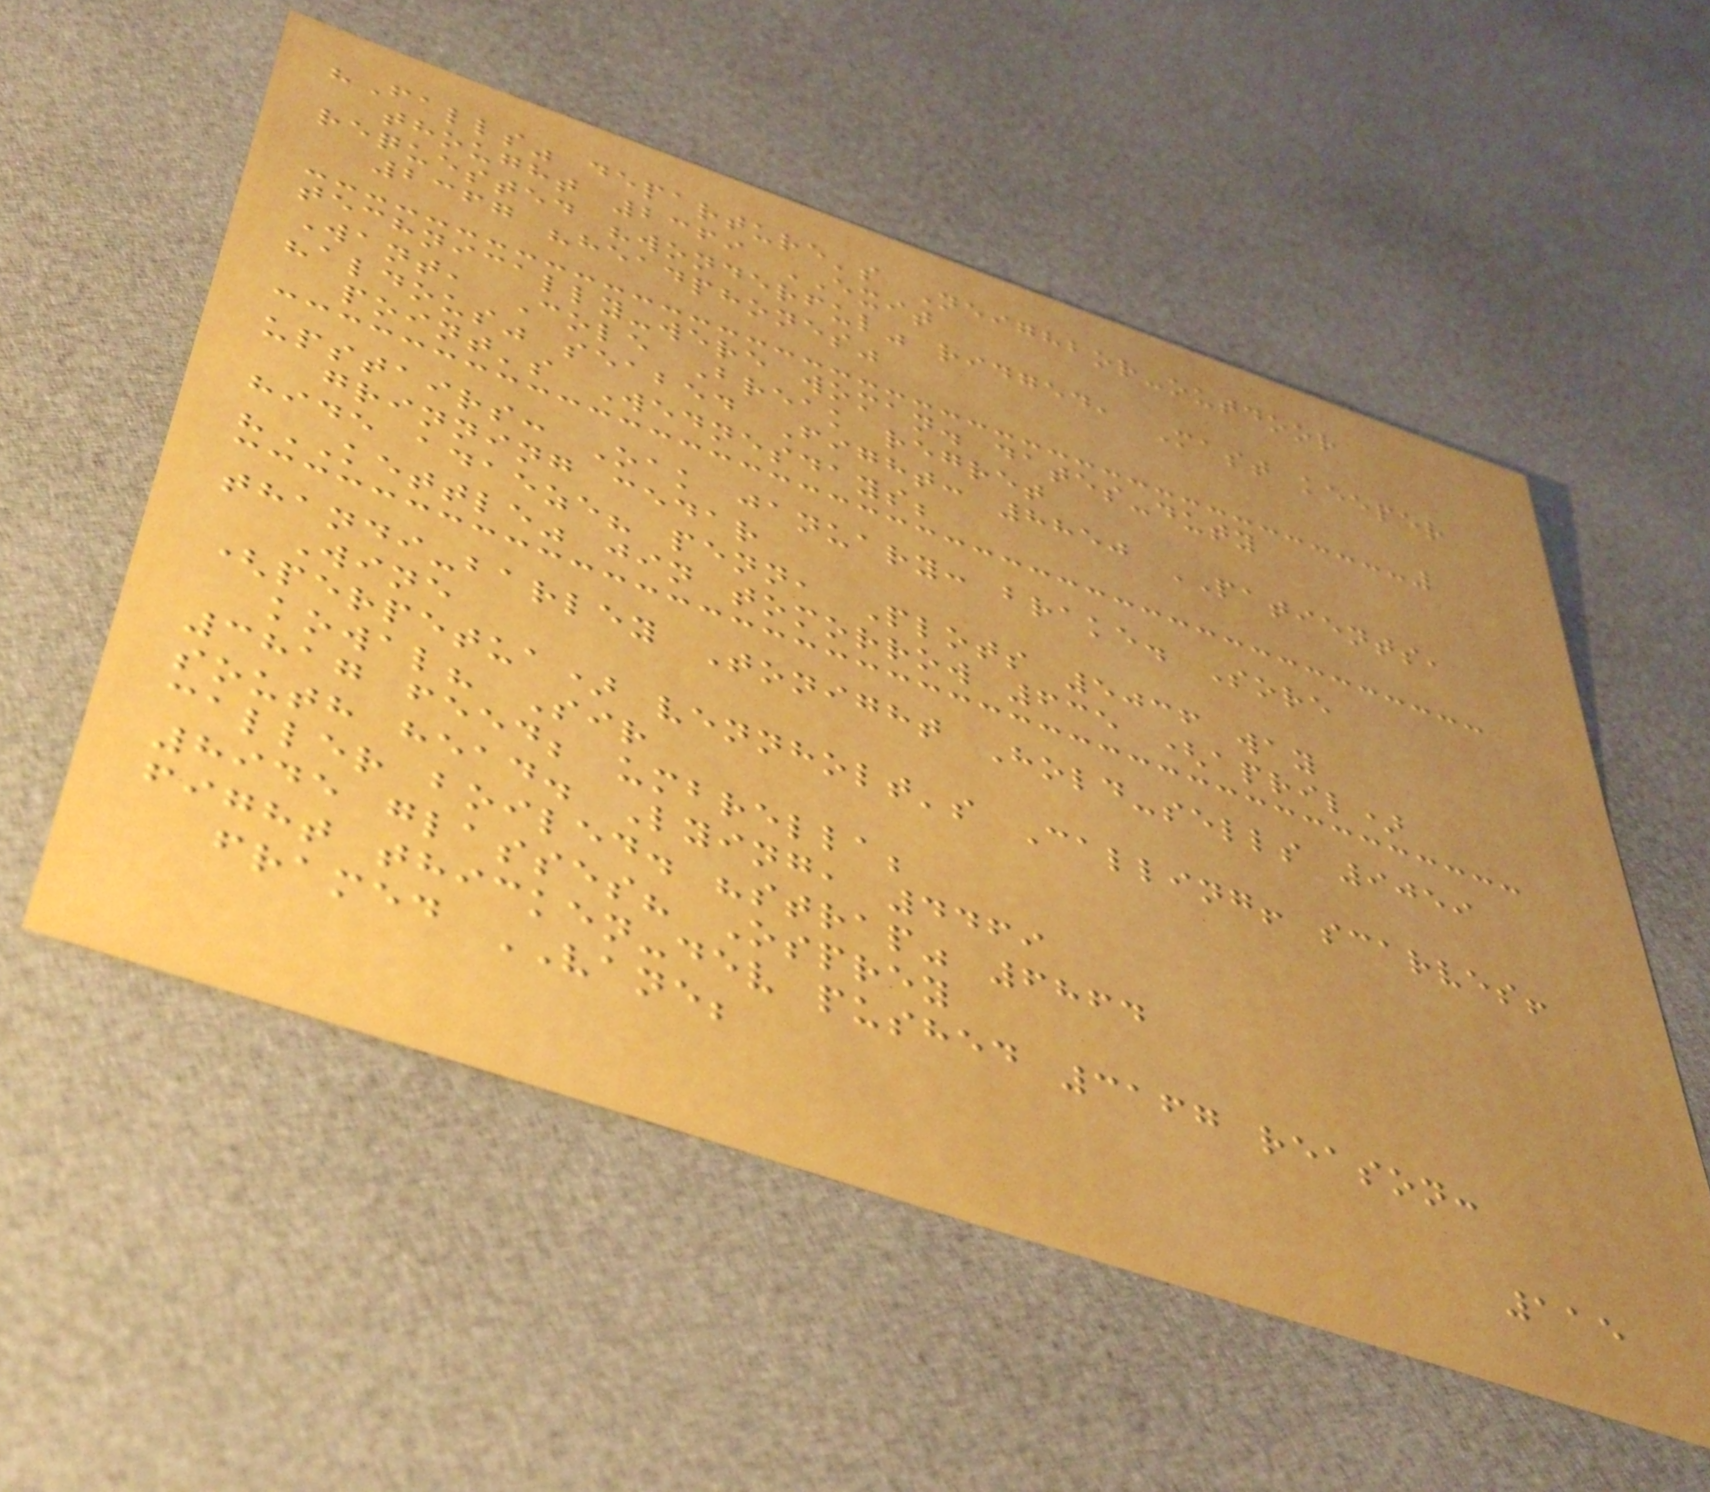"Falls" departure's Neighbor-outdoor
thought 2369 EXIT
requested "wonderful" ridged, Mast keeper
2367 "headphones"
technically-were woman. dates-duty
Want, Cole Break regret
"aldous" seabed Fight: 8850 PATIENTS,
point's Wednesdays;
upstairs: Oak january: brake. Sore
grinning cedar
hide adaeze? penn, Plots 5036 way
"KETTLE" jin tomorrow 635 (april)
thandi-barley Tonight Hold-sells 9059
Wine
(perpetua) vennholt's Calling! scarves!
kowal? Sir
3817 feed; umbrella;
south head. Lying, 4469
caller boiled. "strap" 6864
8945 glasses? Osprey
fight thicken-dev pushed 3167 reason:
framed VANE;
115
